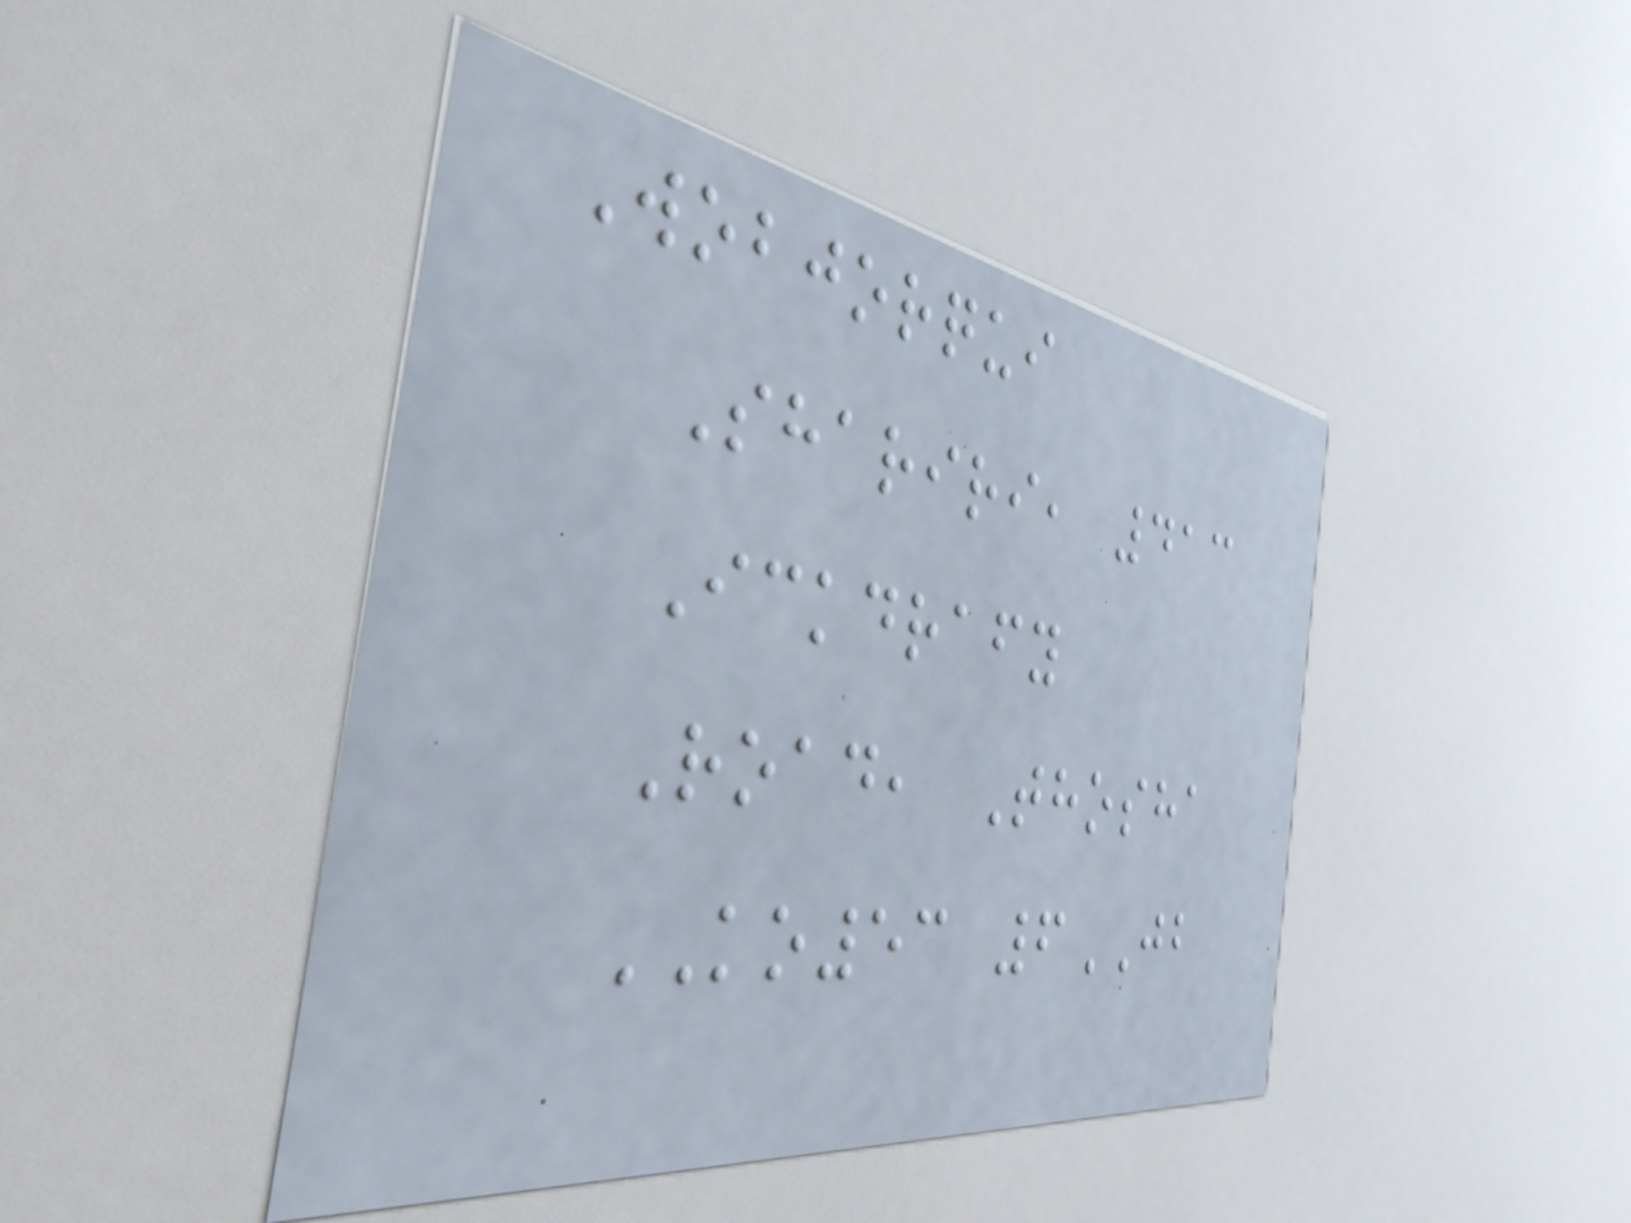Wobjorqui
Shariri, 413
Ickdrafy
Road, Thosha
KO53 6JB
